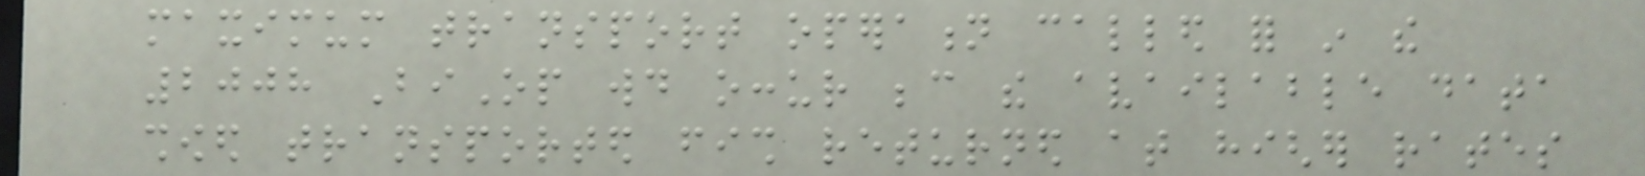maximum transport operation called for in the
2008 BiOp would occur because the available data
showed transported fish returned at higher rates
